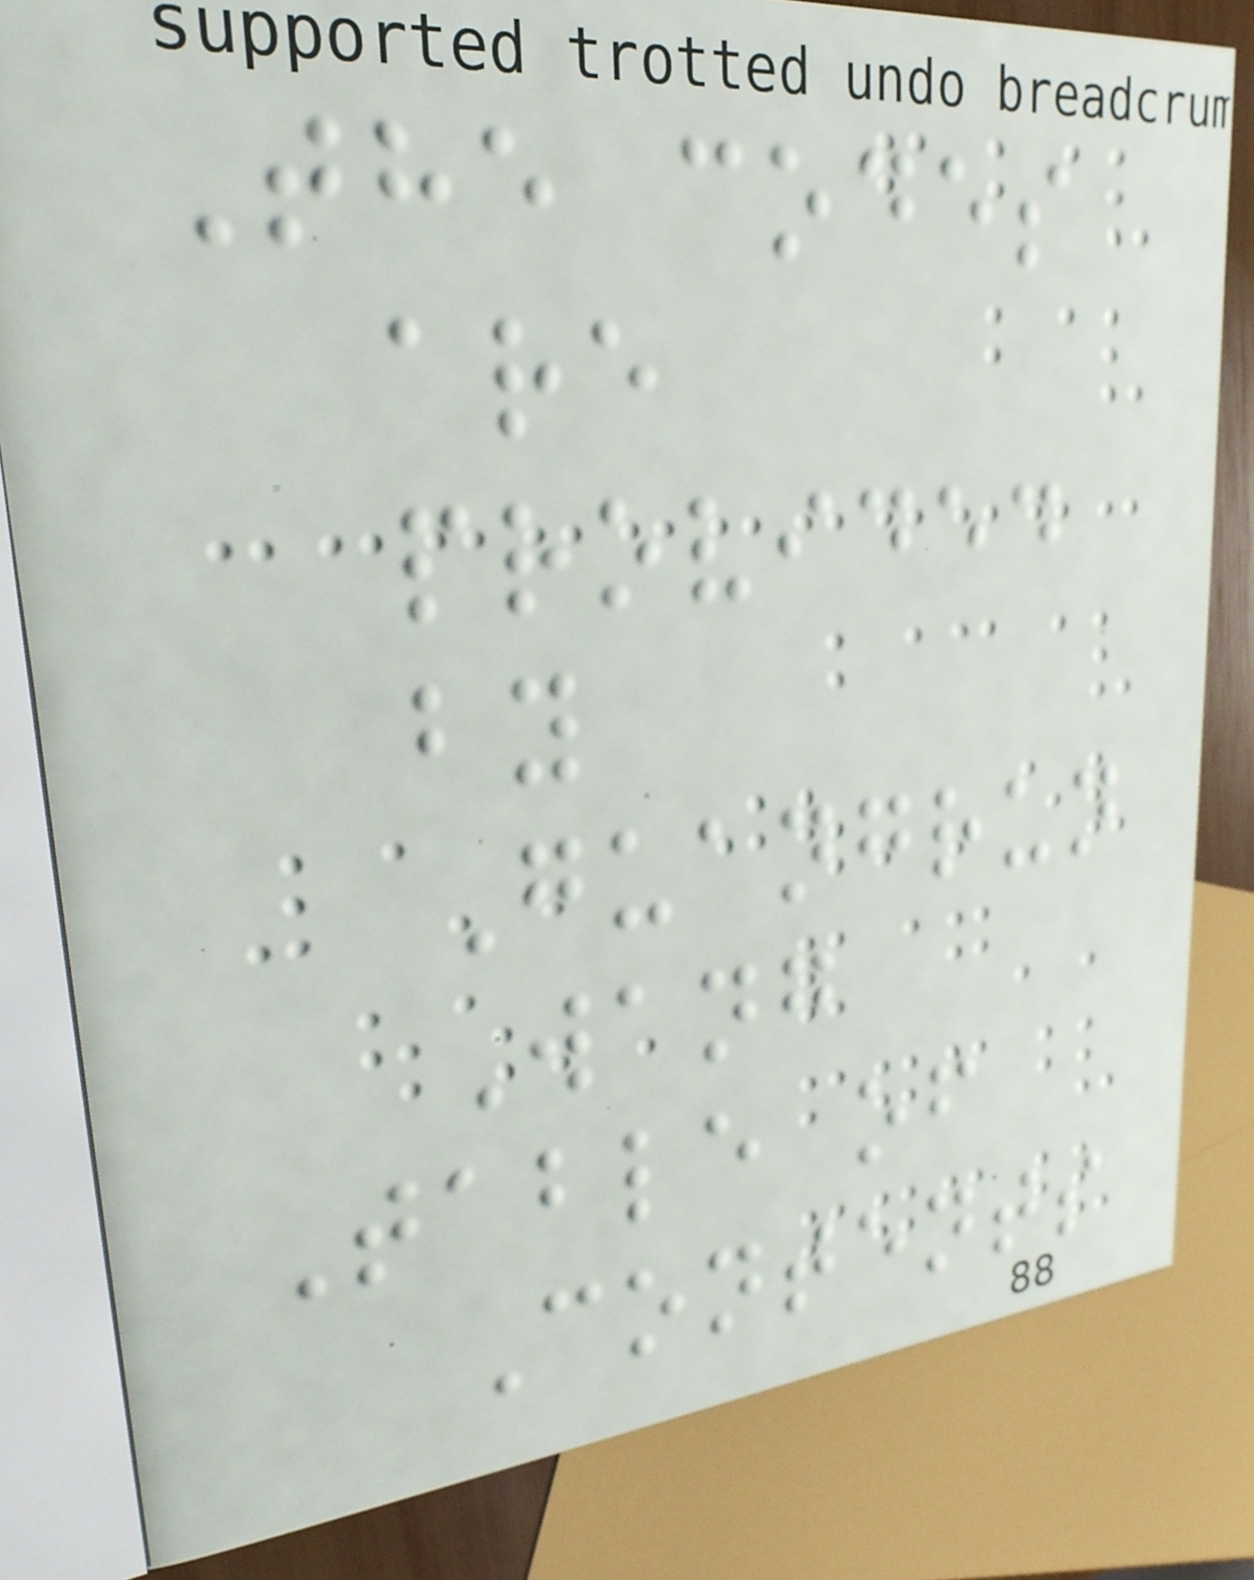The codes
are
provided
by
Guangrun
Wang
Table of
Contents
